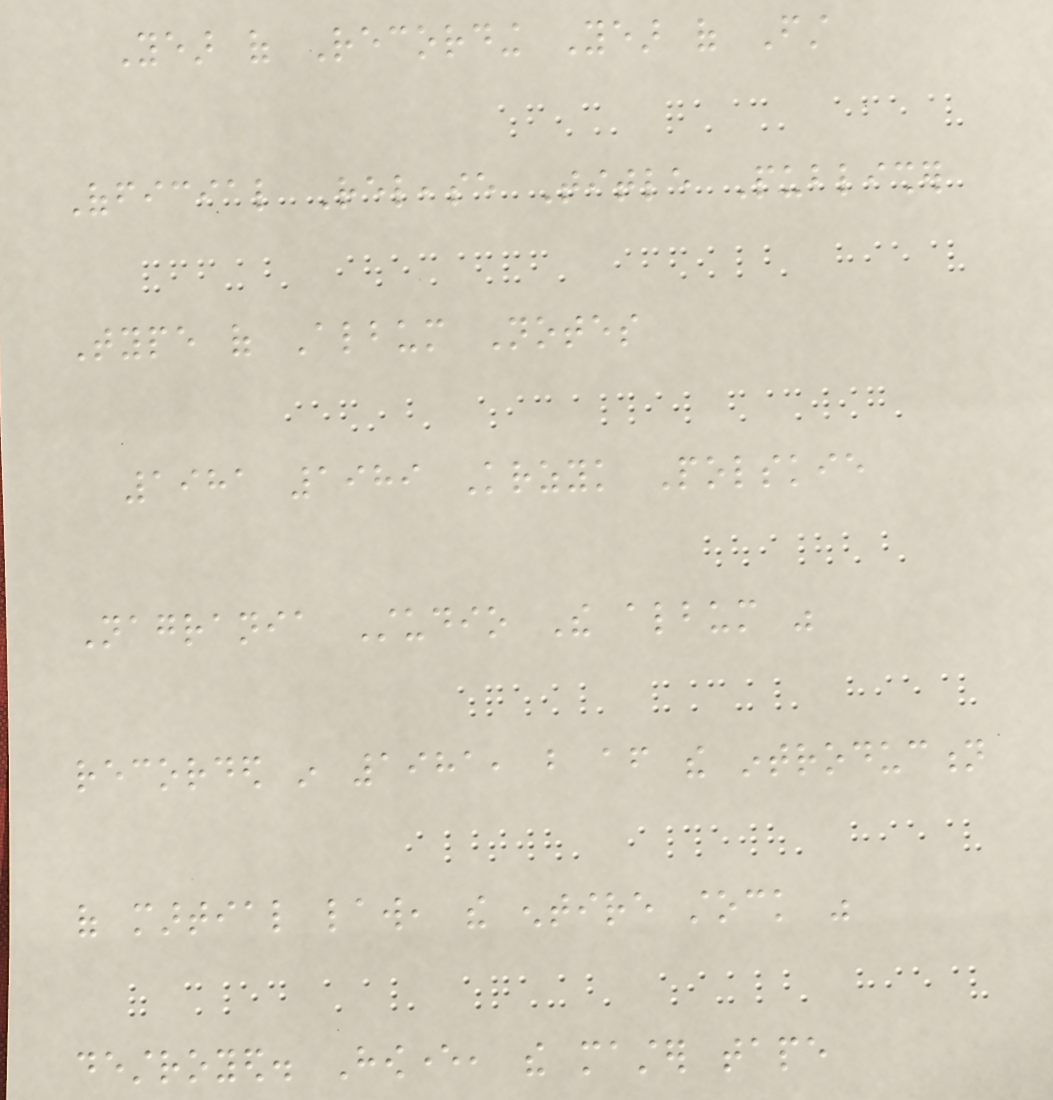Year of Recording Year of First
Official Release Title Publisher
Type of Album Notes
1981 1989 Krzyk Polskie
Nagrania Studio The album was
recorded in 1981, but after the introduction
of martial law, the entire stock was
destroyed. However, the master tape
